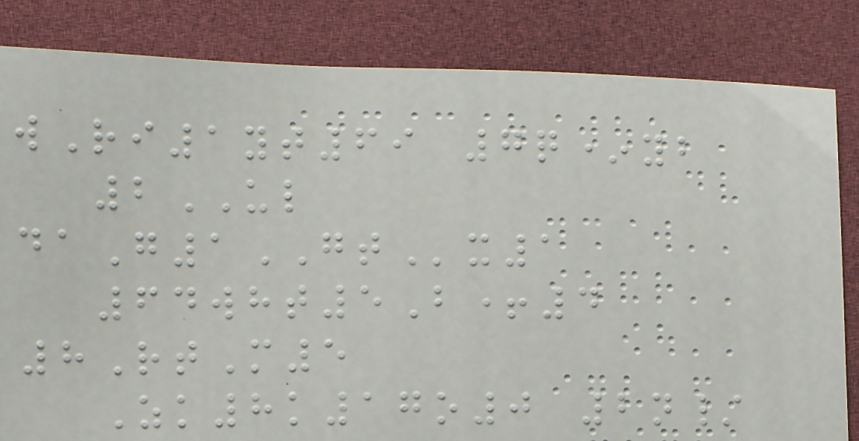wRi1yt69 7q*yb
2UL
daG1GTx1
64wht5B+4
8RtM5
Zk8k17o0 2n/
